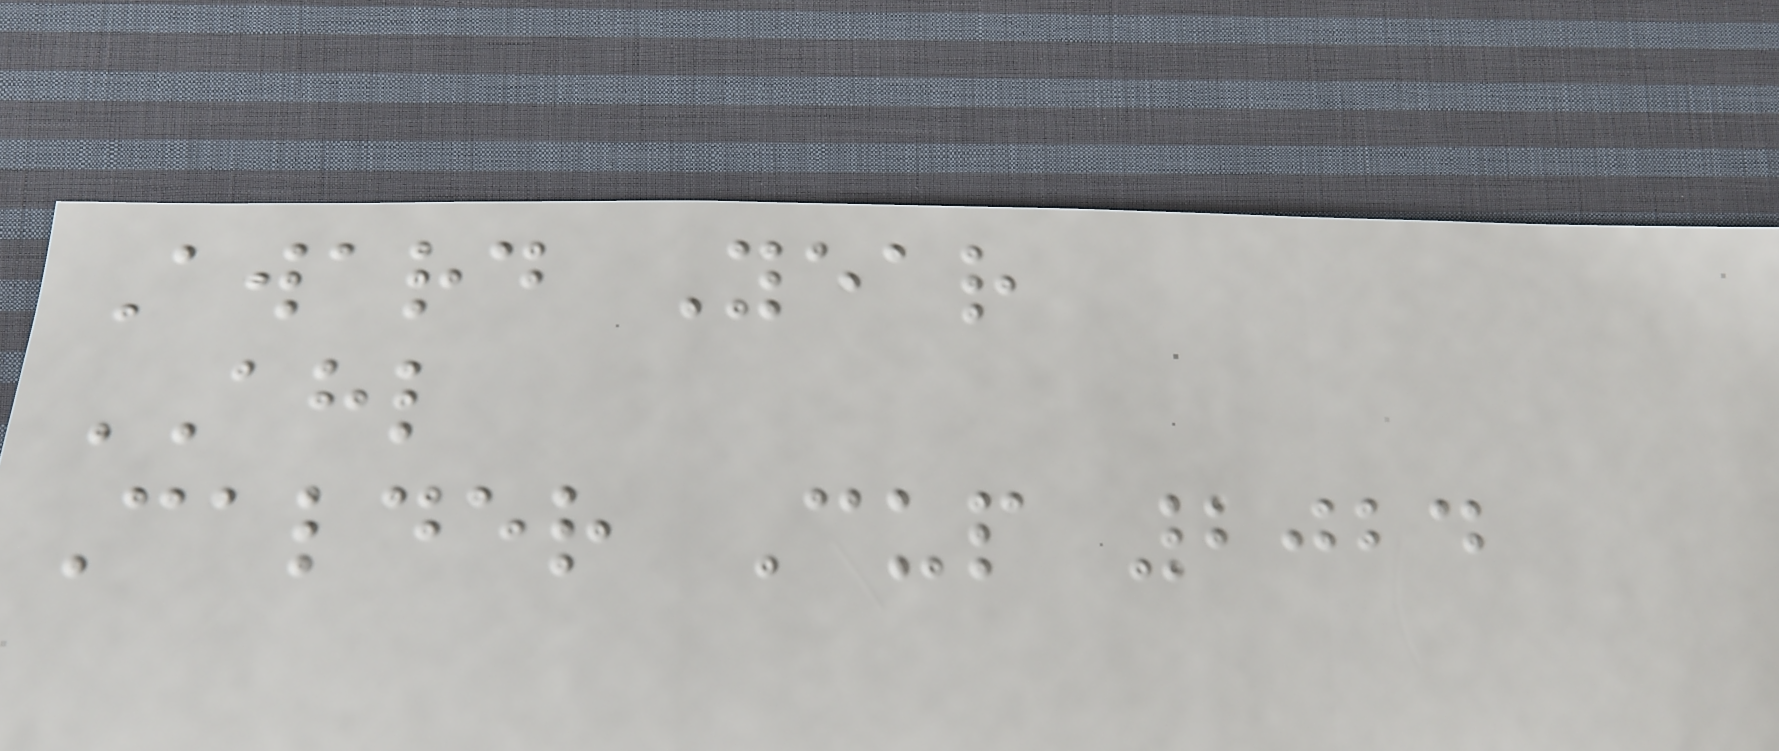Award Year
AHL
Calder Cup 2024
